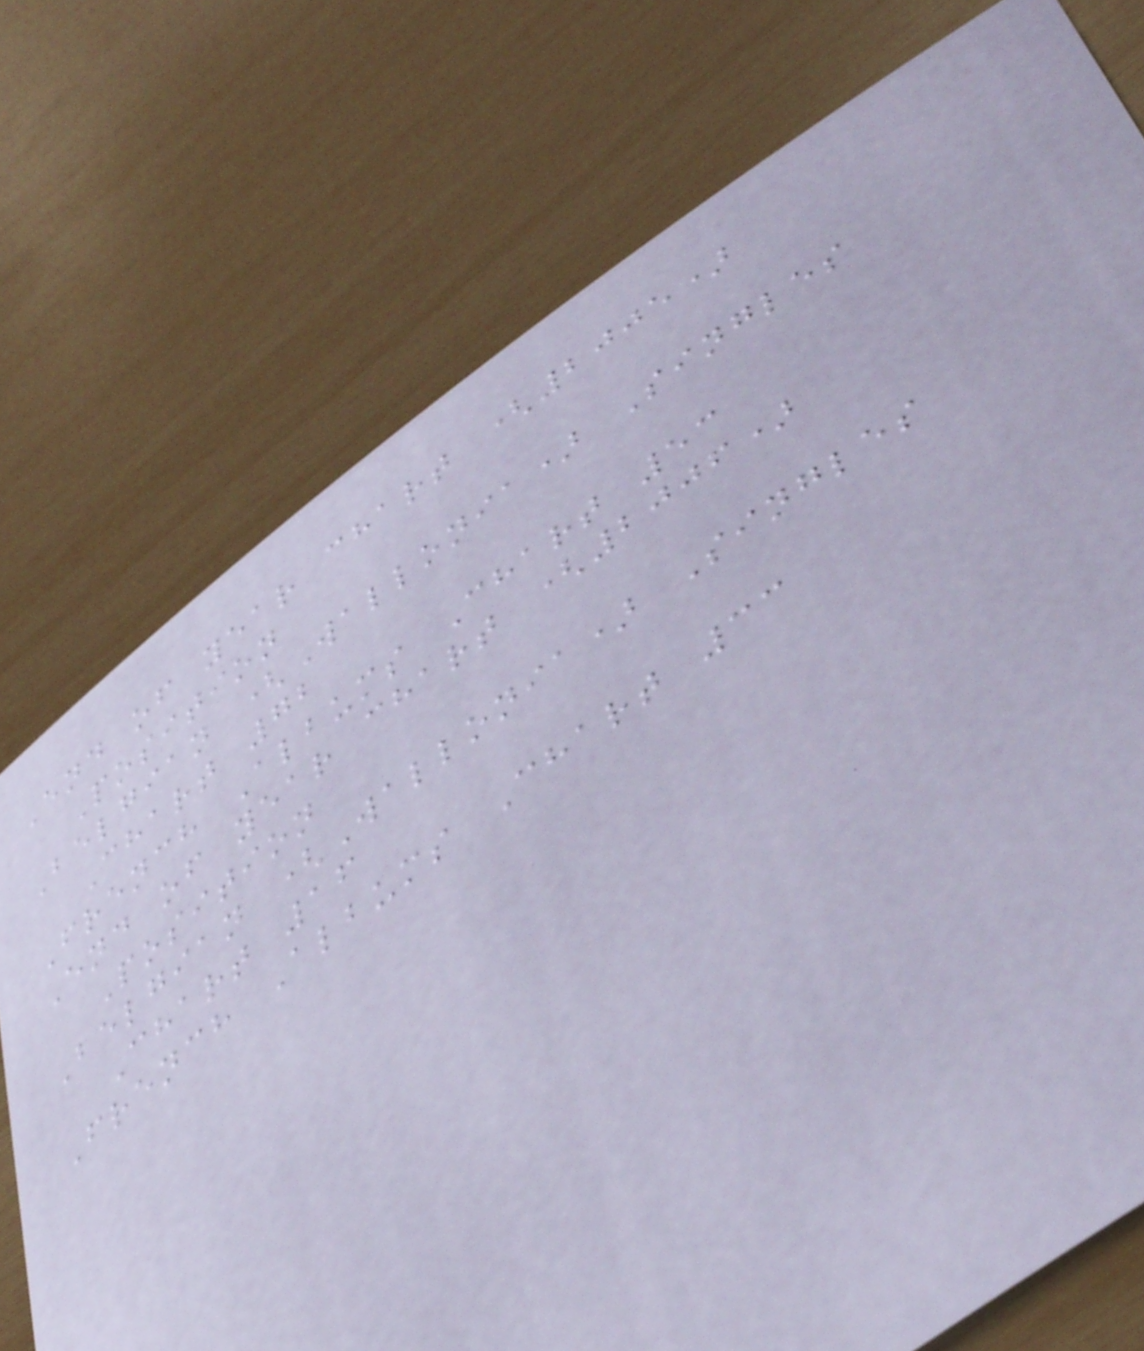End of year chart (2005)
Position
Belgian (Wallonia) Singles
Chart 72
French Albums Chart 53
End of year chart (2006)
Position
Belgian (Wallonia) Singles
Chart 16
French Albums Chart 33
